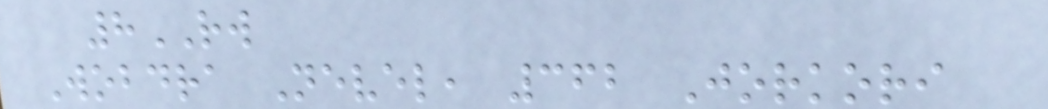8RW
Wobdra Nevel, 362 Jorkori
